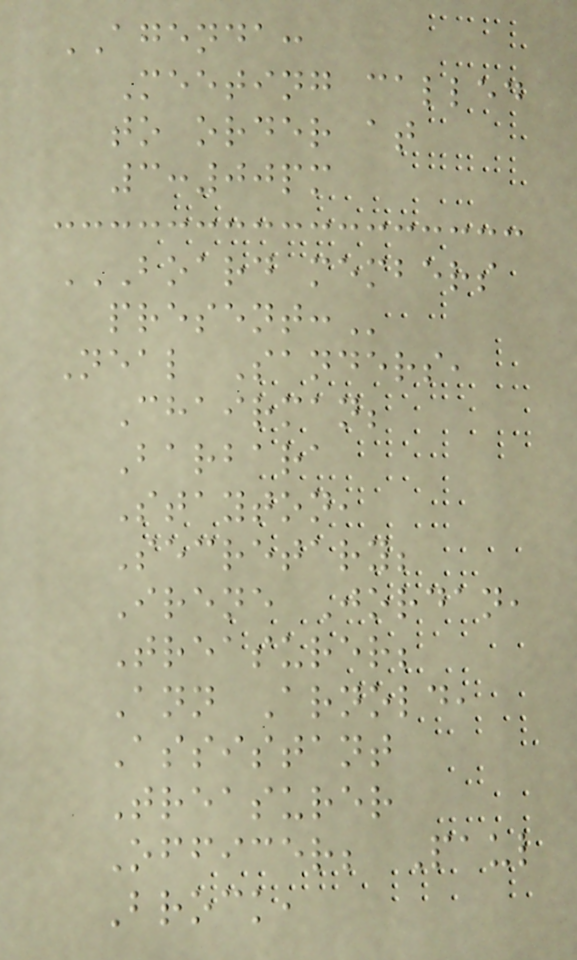AGENDA:
Meeting called
to order at
3:00pm
BOARD MEMBERS
PRESENT:
Neal Sanders,
Chairman;
Barbara
Stayton,
Secretary;
Irene Jordan,
Treasurer;
Ann Arnold,
Assistant
Treasurer
Officer; Paul
Brock,
